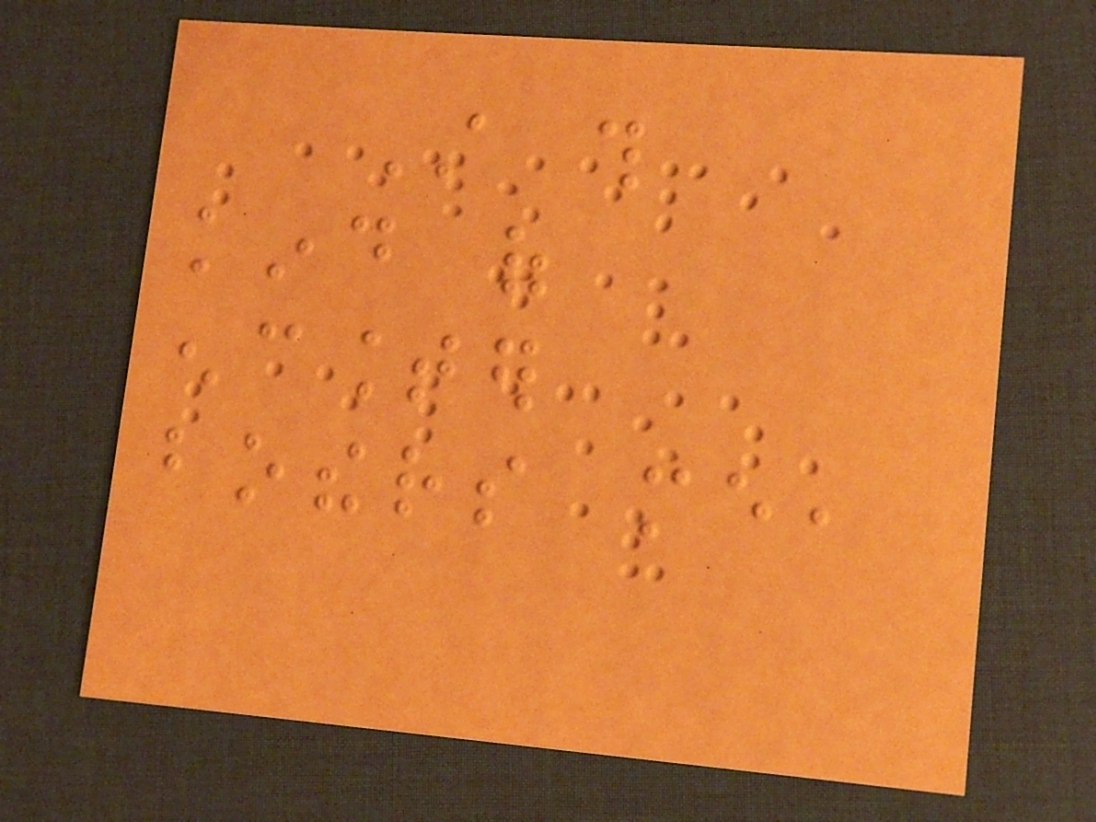Still this
kind of
encounter
bothers me,
